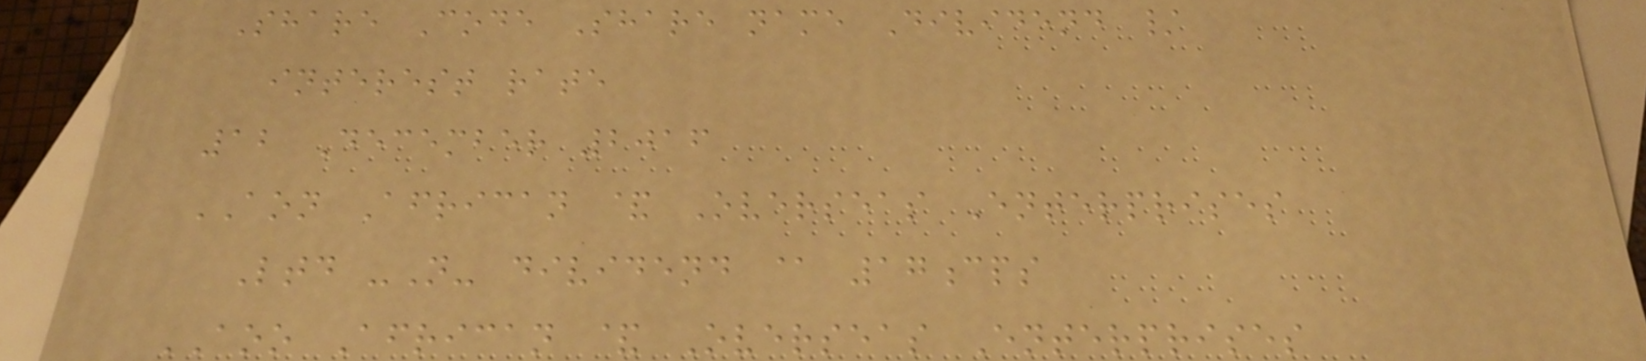Share Code Share name Dividend /
interest rate
12 December 2016
AON African & Overseas Enterprises
Ltd -N- dividend @ 17cps
AOO African & Overseas Enterprises
